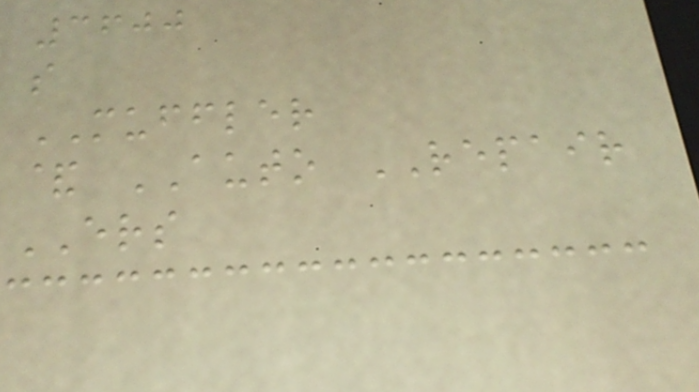3600
s
MUFFLER
& AUTO REPAIR
ERS
